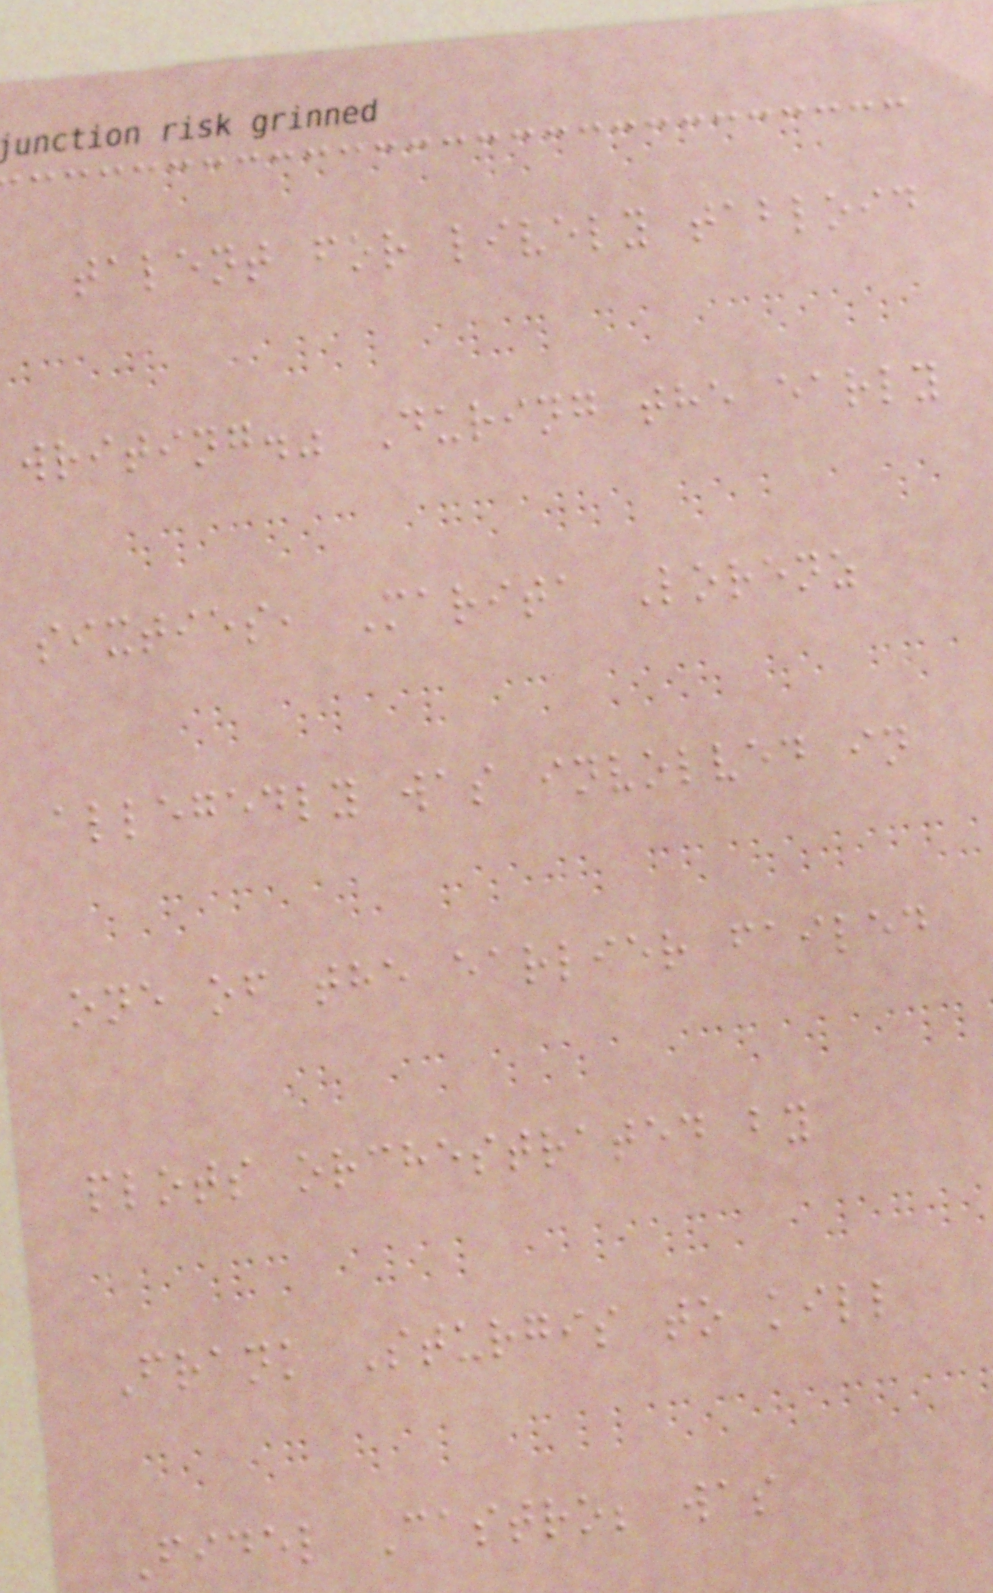talent for lively tabloid
writing." During the early
sixties, Marita Lorenz
allegedly was involved in
one of the earlier failed
plots orchestrated by
Frank Sturgis to kill
Fidel Castro; was
